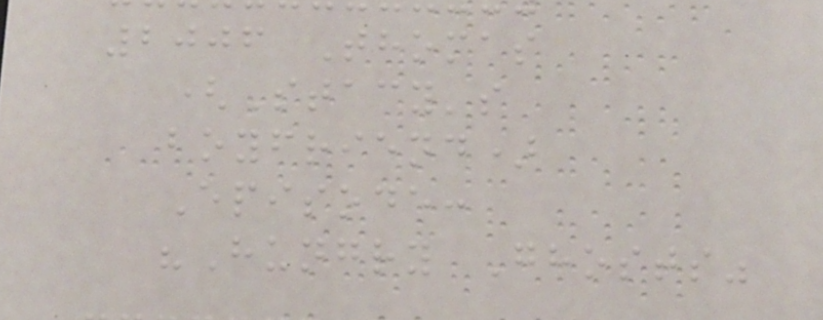2006 Thomas
(Stacy's
boyfriend)
Episode:
"Hungry Ghosts"
